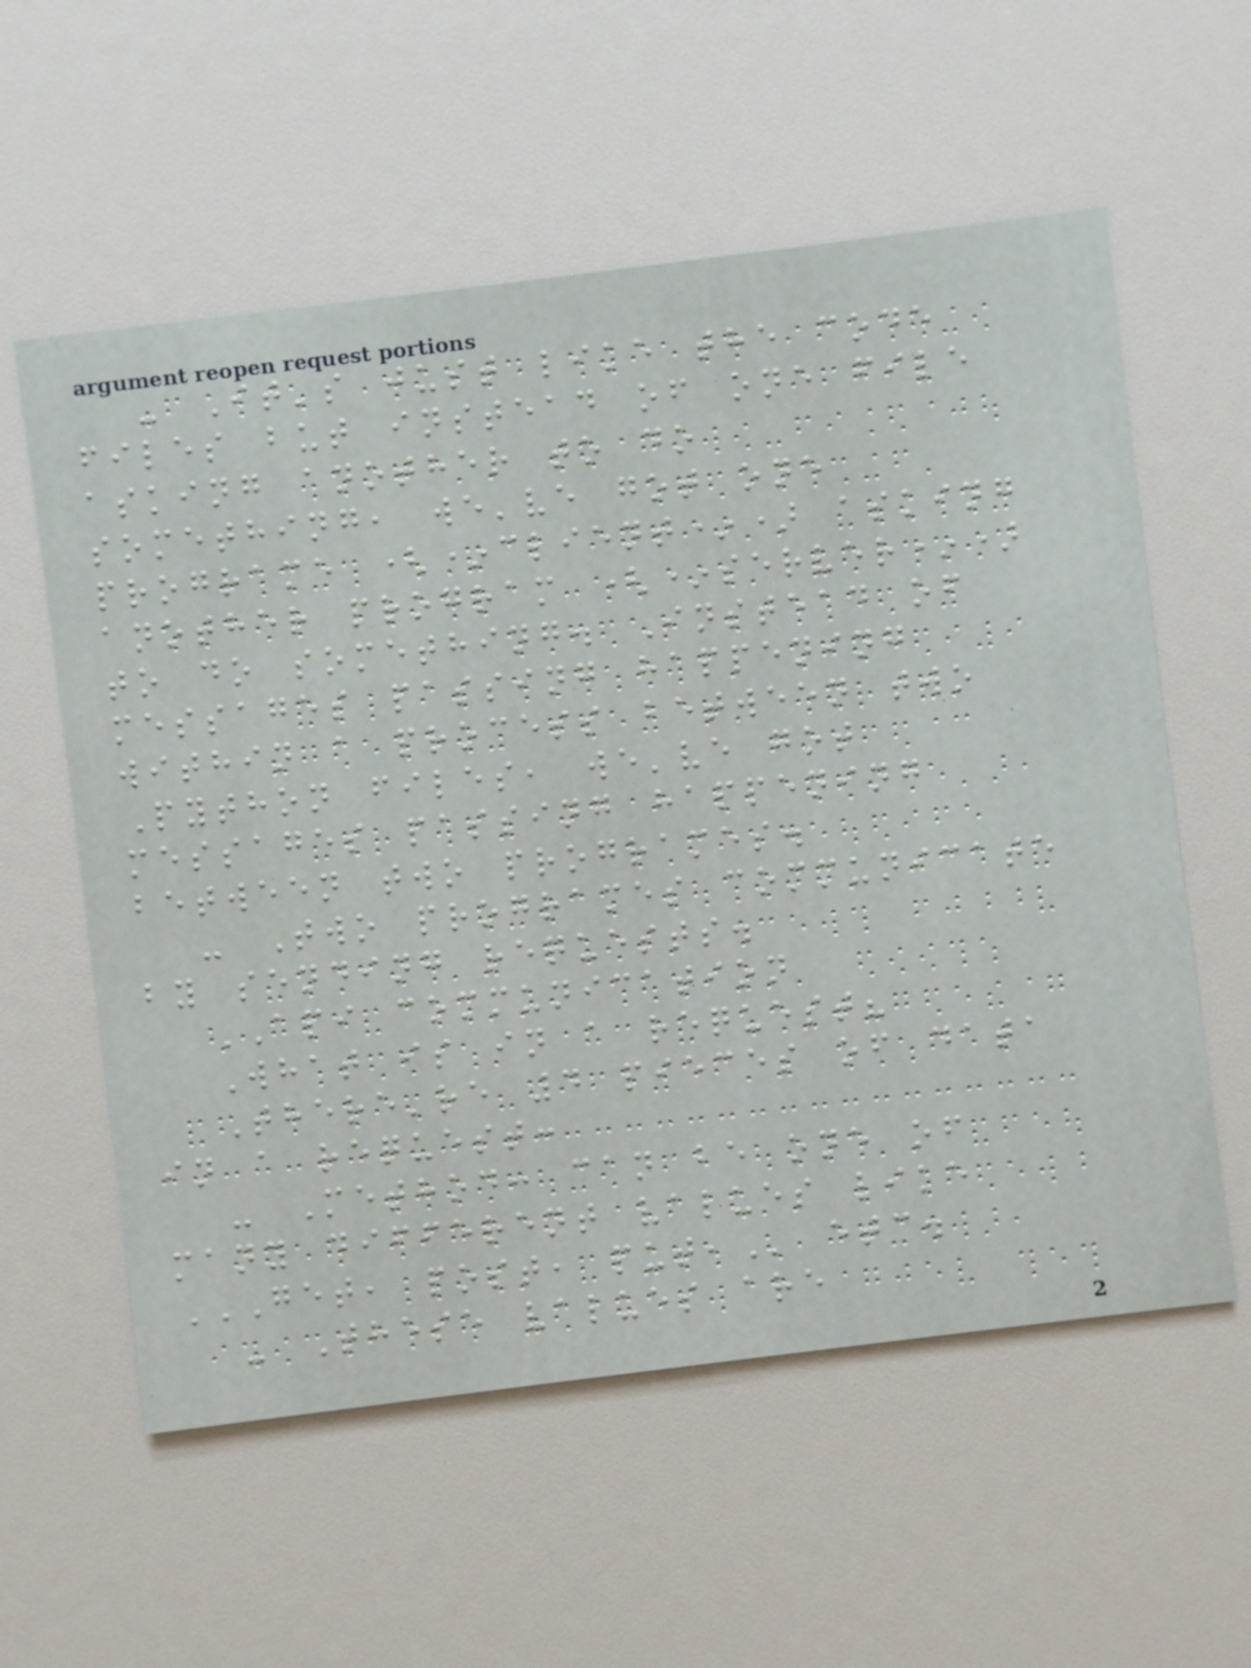- It's just like the code
files but instead of one file
asking another to do
something, we've got one
programe (*client*) asking
another program (*server*)
to do something. Instead of
messages passing happening
within a process between two
Python files, we've got
messages passing happening
between two programes.
- Two programes communicate
by sending requests.
API communication
What is in a request?
There're 4 pieces of data
in a request:
- Method: can be one of
many different values like
GET, POST, PUT, etc.
- These values are
